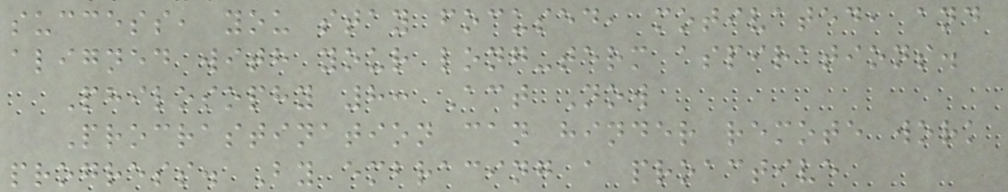success, you stay focused, motivated, and
aligned with your long-term aspirations.
Philosophy 8: Act Now
Procrastination can hinder remote work
progress. By embracing a proactive
